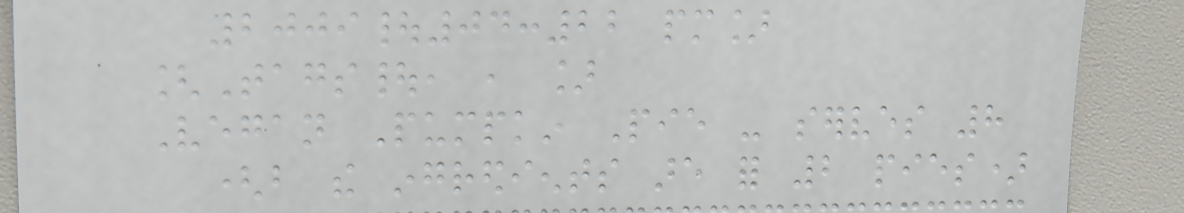2009|04:22 pm]
[Tags|, , ]
Vegan Pumpkin Pie - serves 8
(but the ingredients are for 2 pies)
